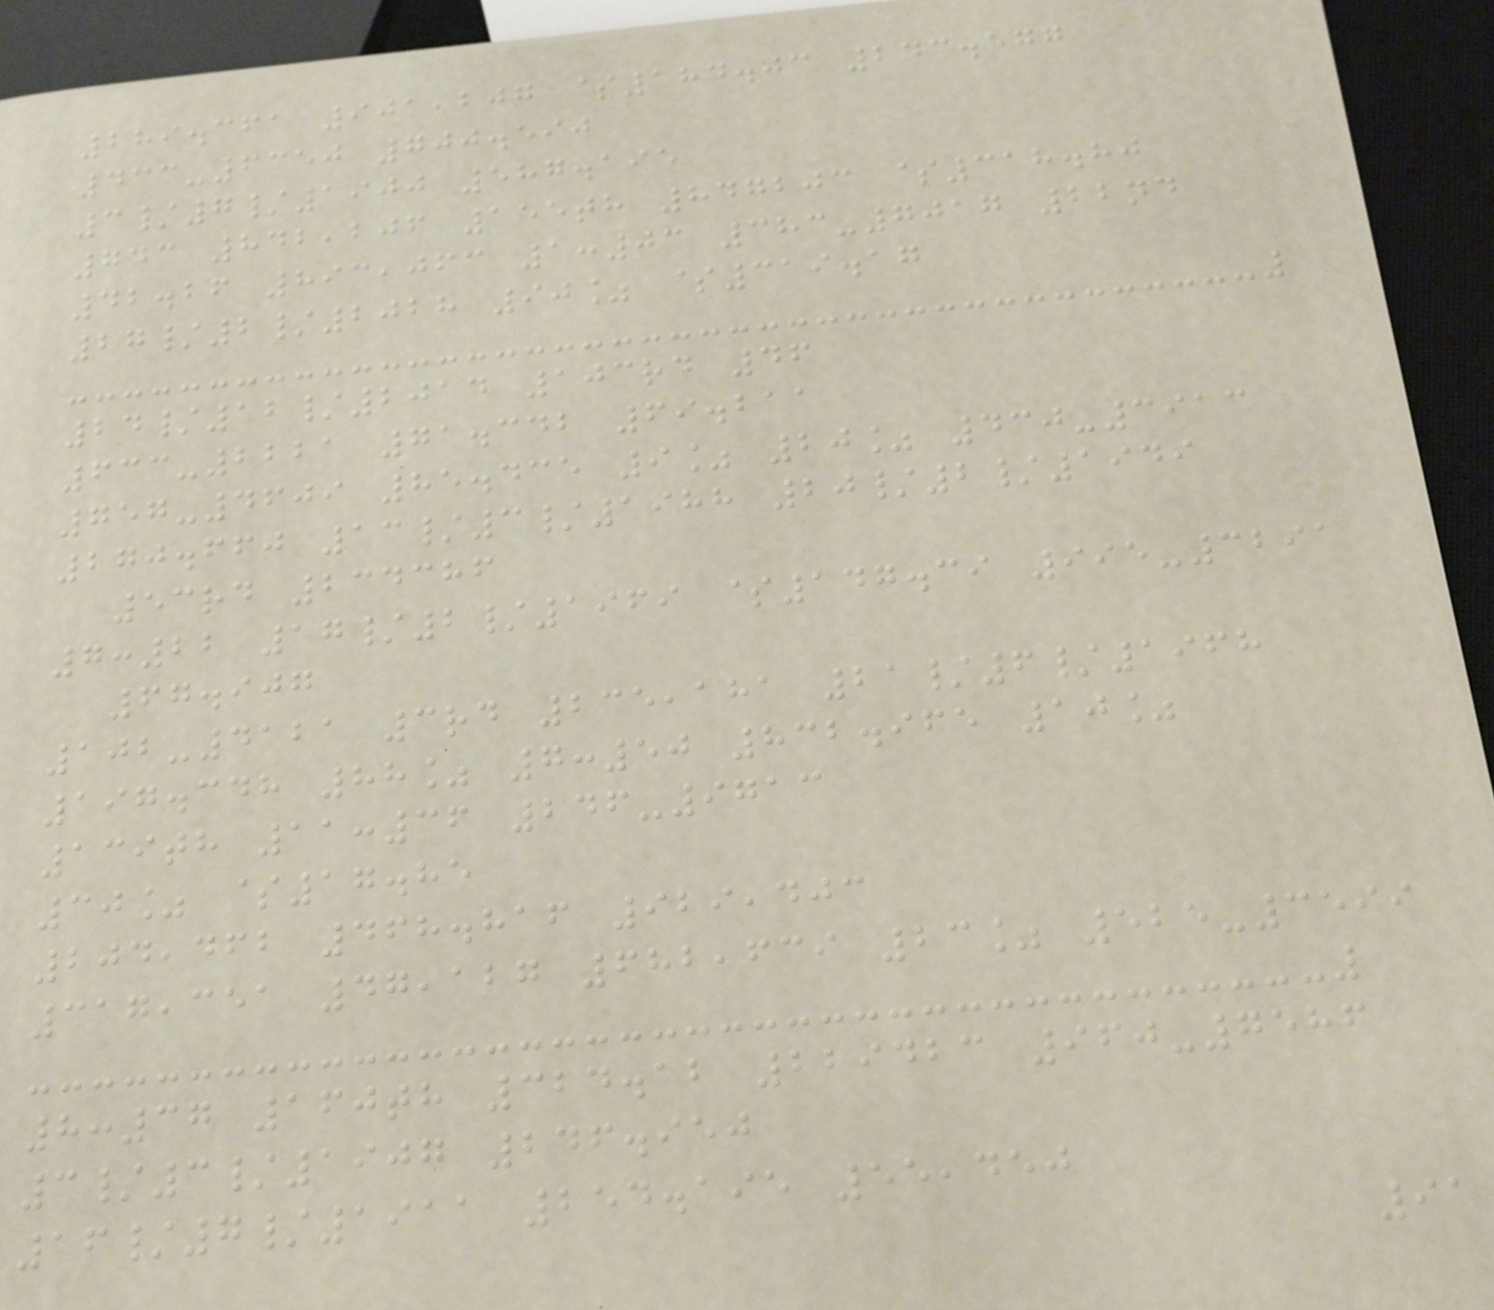289.361 901,207 $184.03 243.577
433-6350 700.590
3/7/1900 587.195
743 842,206 155th 847203 $318.80
42.26 893,063 1:03 383-7017 22nd
27/2/2028 90% $319.17
24/12/2014 103rd 46
633-2221 71.342 69.211
757-4609 85.435 9% 20% 430-3913
270.660 13/3/1988 20/2/1949
53rd 234386
7:22 17/2/1969 $147.39 995-3291
67.907
102-4121 3rd 235,181 21/6/1968
197.348 88% 7:50 832.965 10%
139th 11:36 246-9713
30% $17.85
204,462 468.816 929,403
317,351 47,127 682,639 23% 525-3599
8:37 160th 324.12 229423 960-7586
3/3/1907 246.950
16/7/1911 254.195 55,450
91
